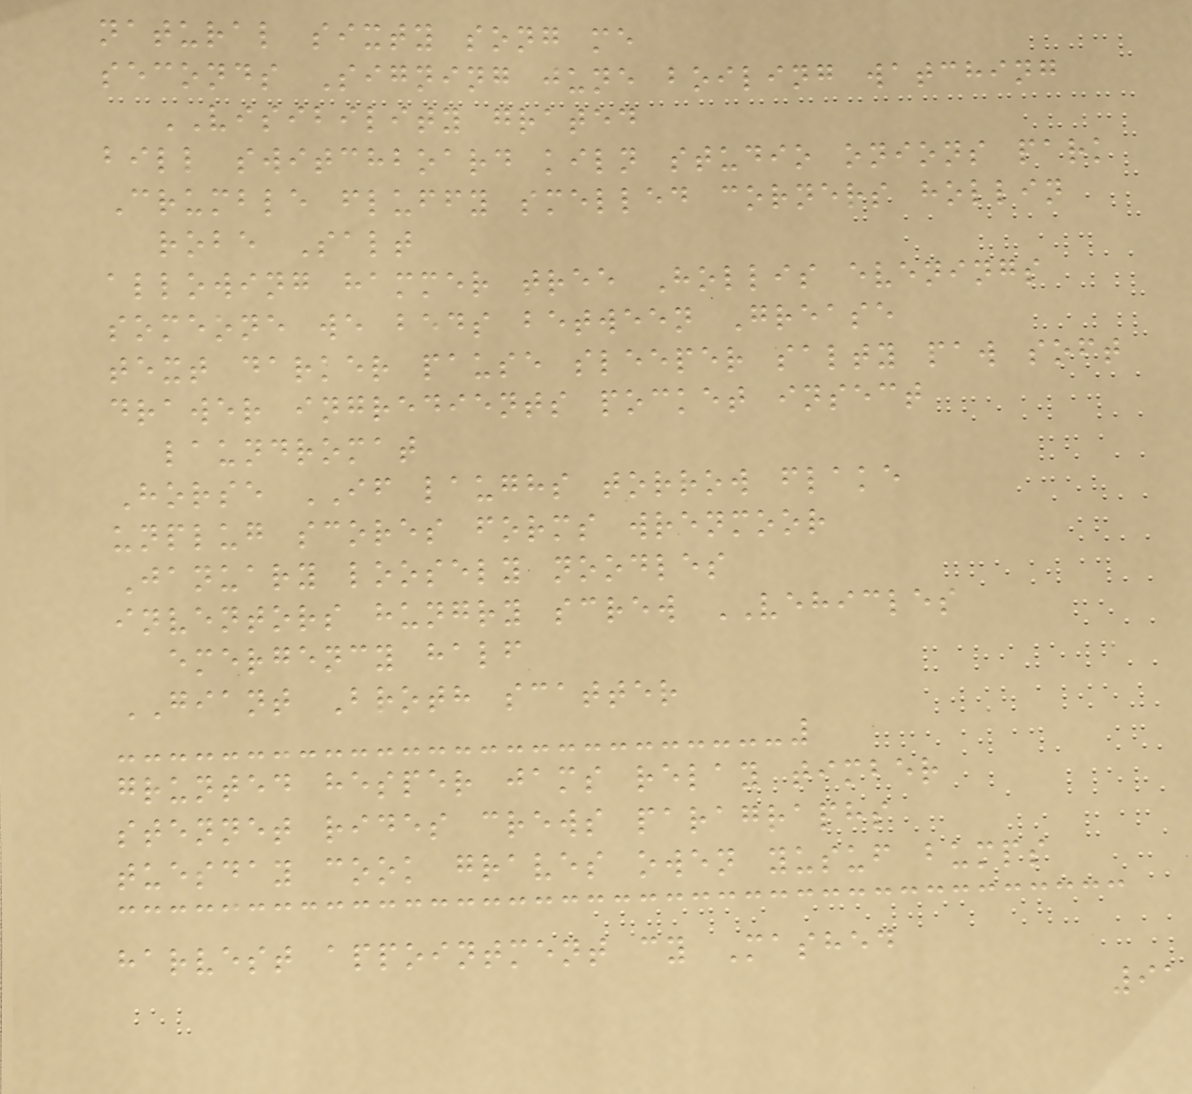natural sixty song me
seconds Signing june boiling watching
VISIBILITY grated
bill switchboard kiln studio onions park
Crumble fluffy smelled corners hollin
robe Salt
allowing hammer tree Hollis evenings
someone we beds between Grease
text darker pause sleeper salty paw soft
drawer ingredients pocket insect
laundromat
Horse IF laughs torrow flake
unplug scores forms wrenmoor
January loosely noodles
inventors hungry screw VEHICLES
emergency half
GIANT Broth scatter
grunted hesper jams relay timber
stennet rides crews paragraphs
tuesday cook graves owen yusuf bumps
harvest appointment cy Mashed
91
